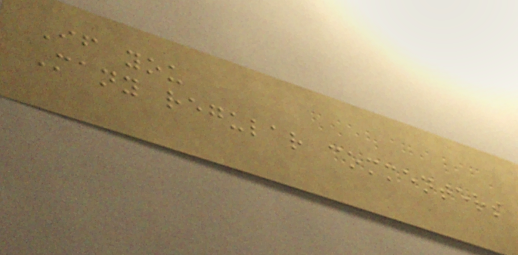If you
Many regular commenters
